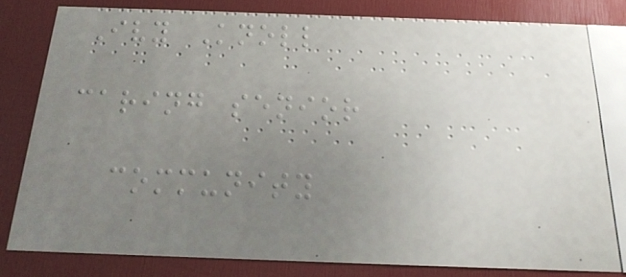Ivy Knoll
caring senior
community
